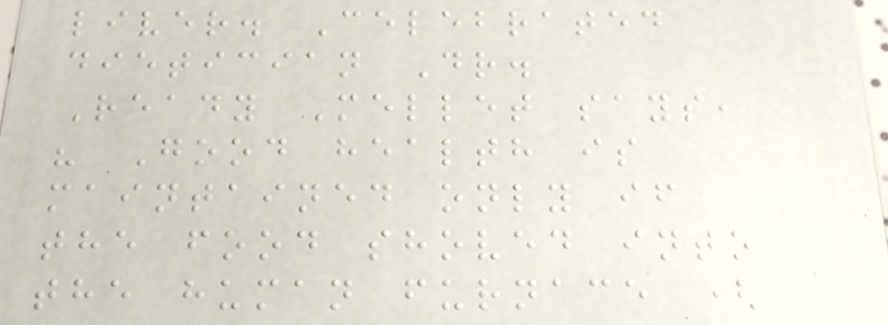liver. Celebrated
dietician Dr.
Ready Mellet says,
" Good health is
maintained only if
the food shoved into
the human furnace (
